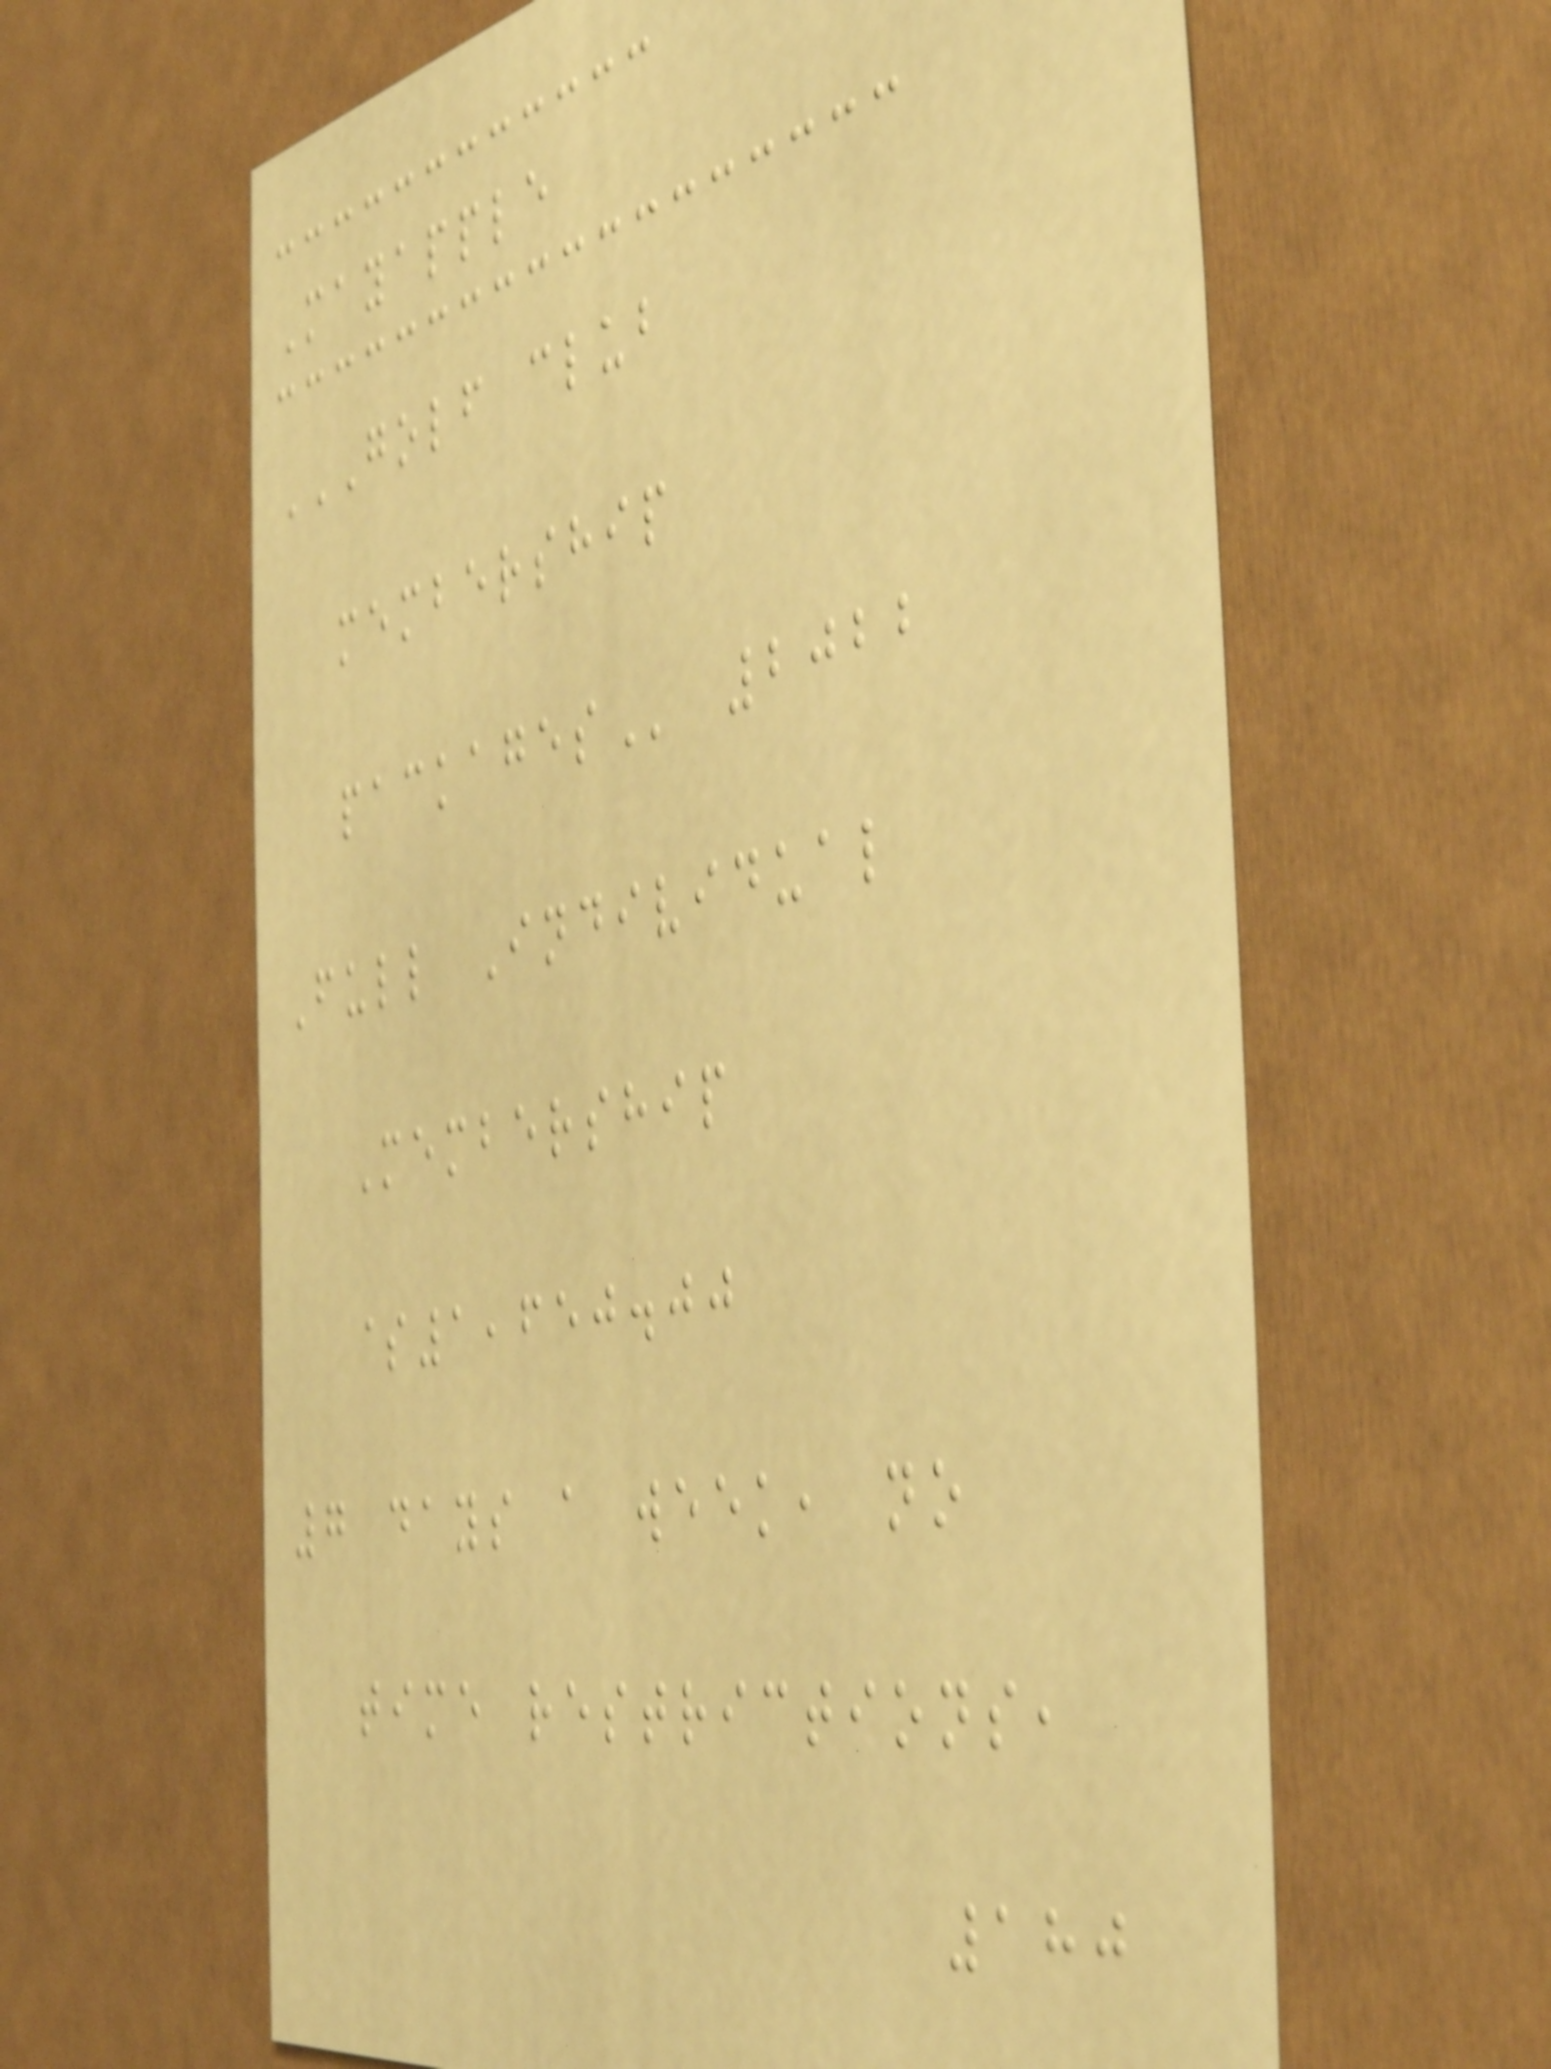Mayapple
GOLF CLUB
MEMBERSHIP
PACKAGES 2022
Full Individual
Membership
$1,650.00
7 days a week, no
time restrictions,
180
